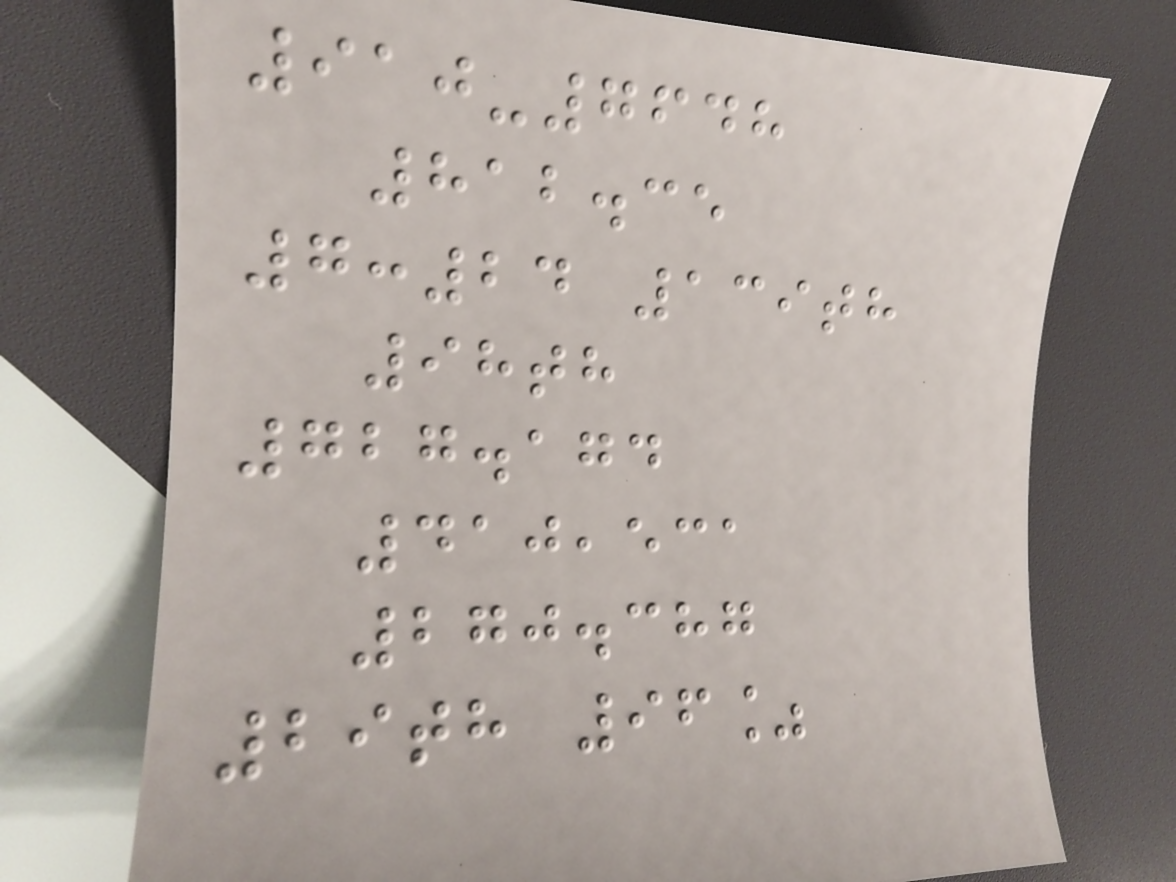910-7648
812.35
7:24 139th
98th
727.174
410,531
270.387
29th 96%
